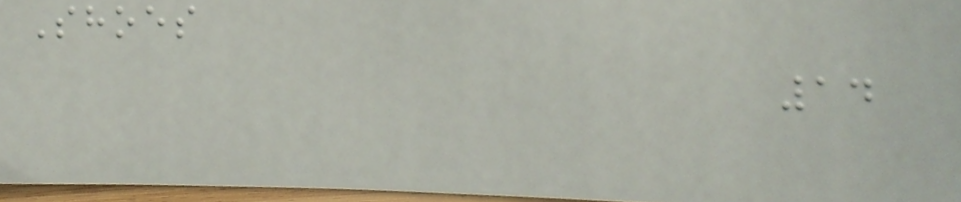Shoes
14
